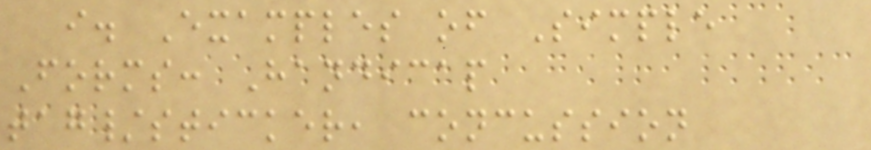i. Examples of Simple
Forms: Handicap
tag/sticker, concussion
